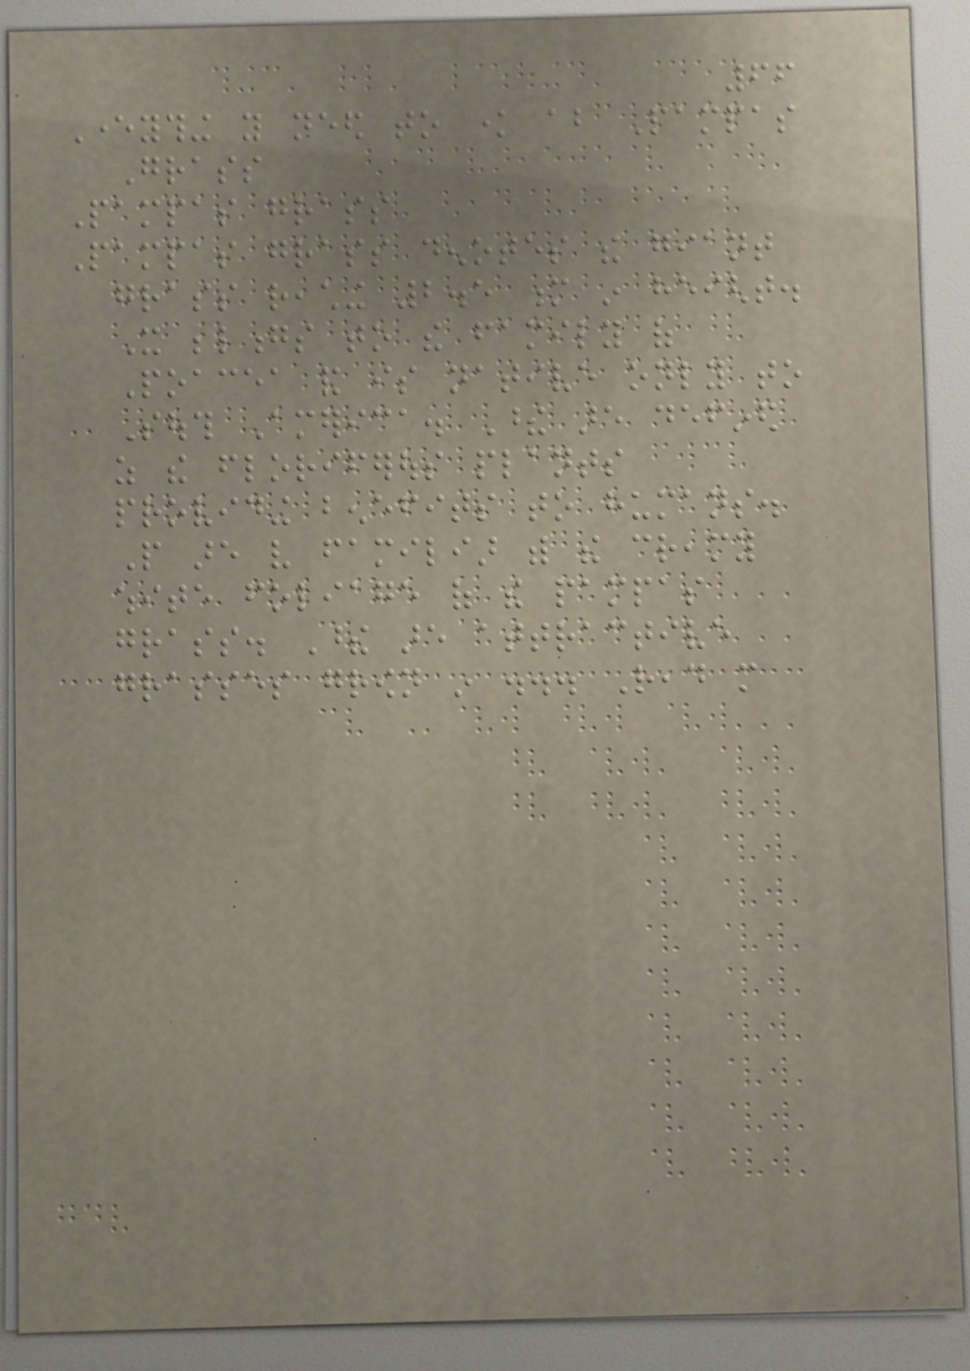66
Everything you need to know about Pampas
Grass
Pampas grass
Pampas grass denotes the giant
grass reaching 2.5 m in height.
It belongs to the family of
Poacea and is native only to
South America. These are defined
as the floriferous plants
providing benefits to humans.
People are very familiar with the creamy
white foliage of the pampas
grass. These are attractive
grasses grown in ... Read more
